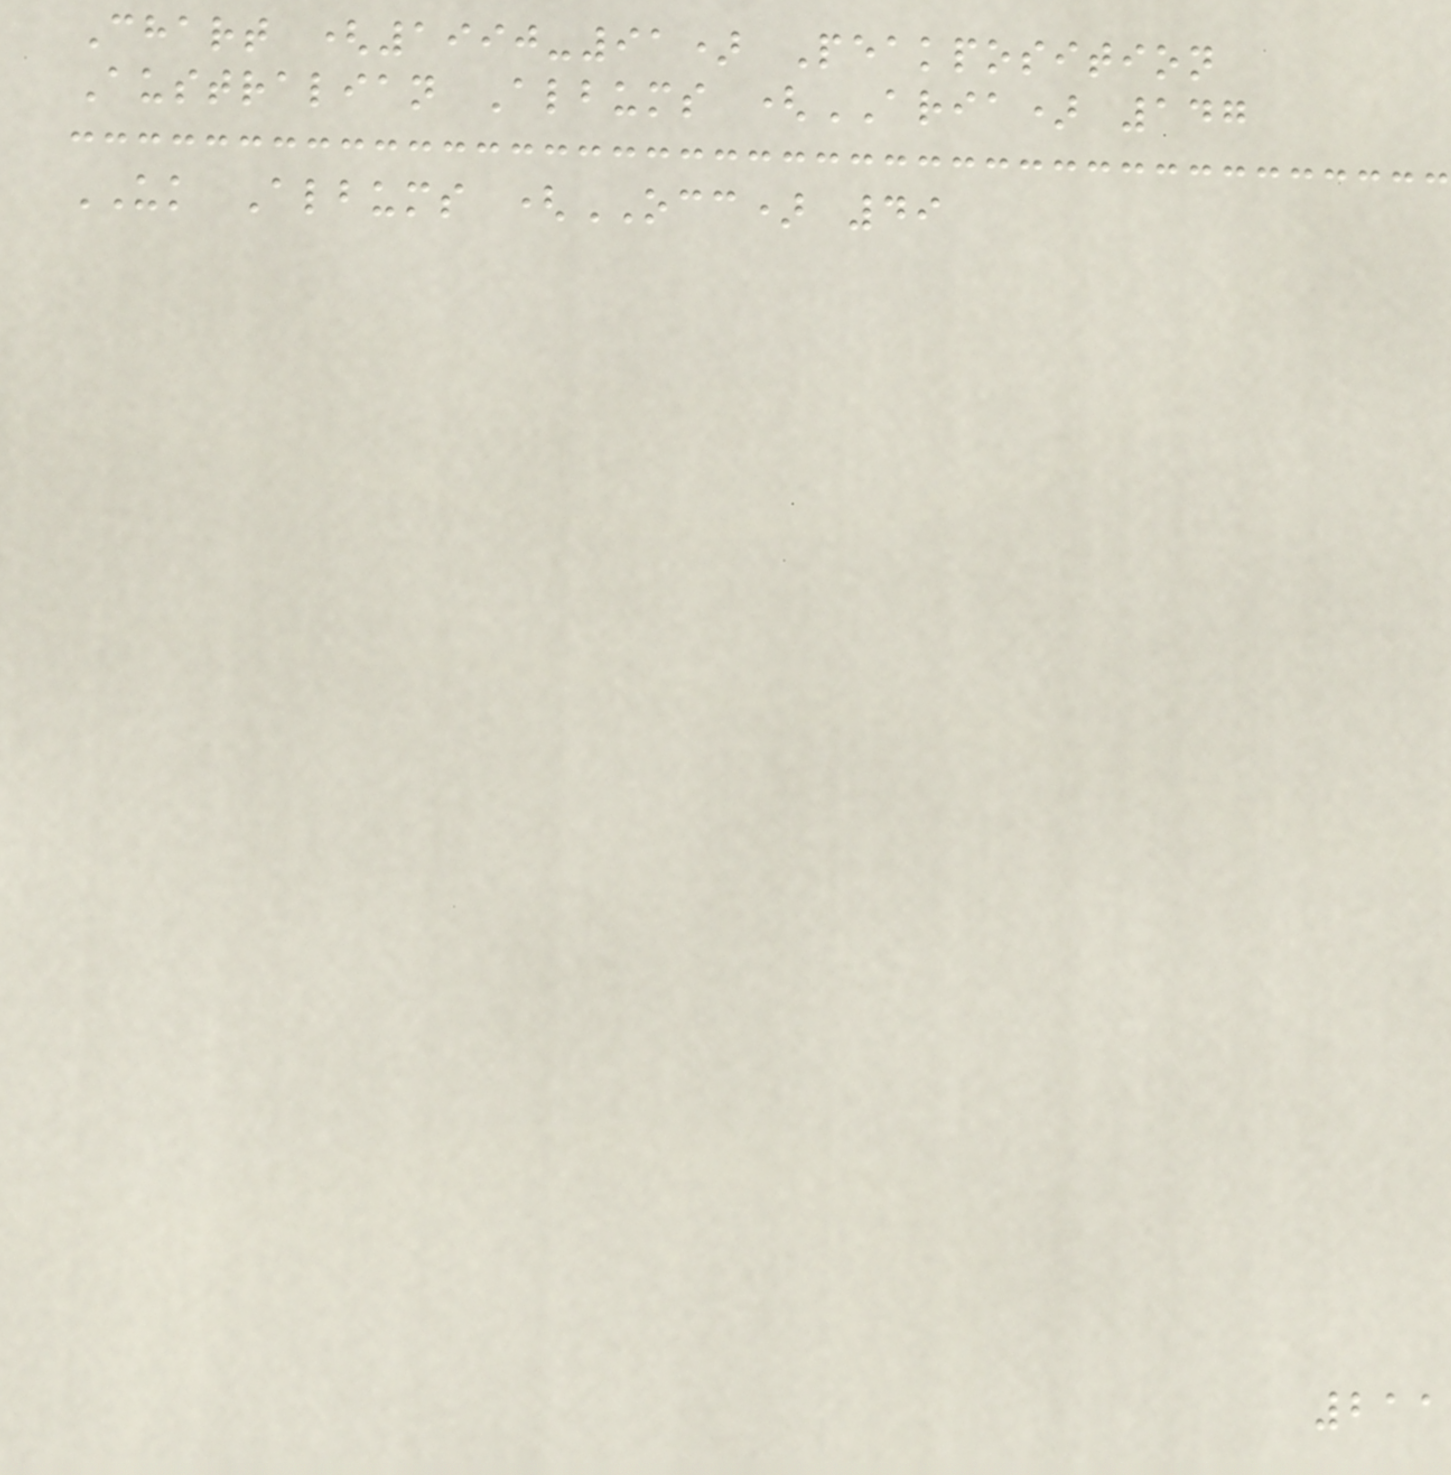Chart (1990-91) Peakposition
Australian Albums (ARIA) 147
UK Albums (OCC) 49
211
